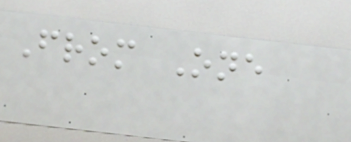From One
